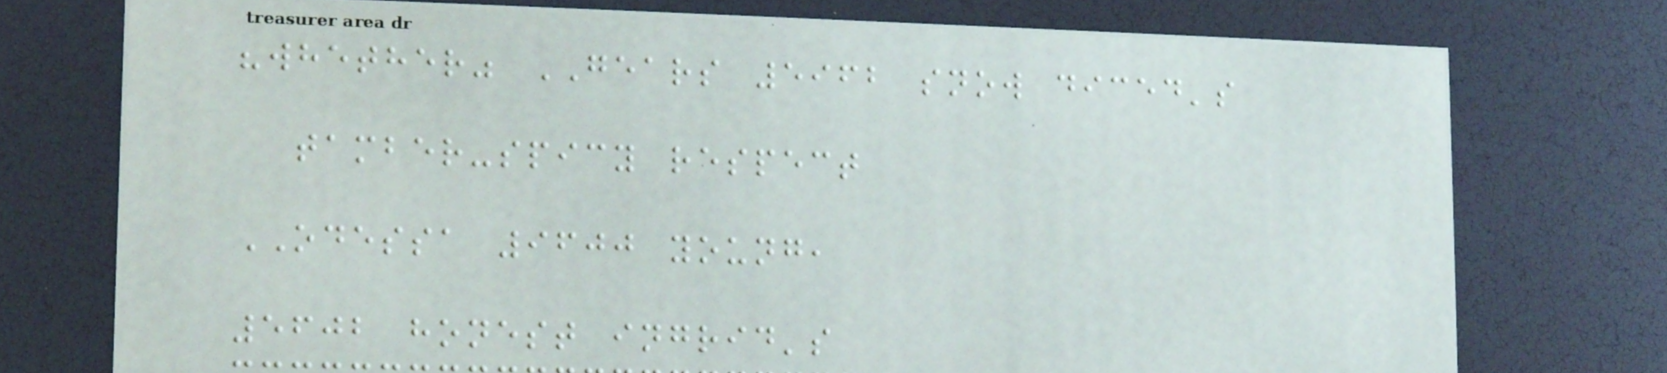"whether" GEARS 5962 snow diced's
tamber-spicy respect
ODESSA 9600 young,
5602 honest ingrid's
